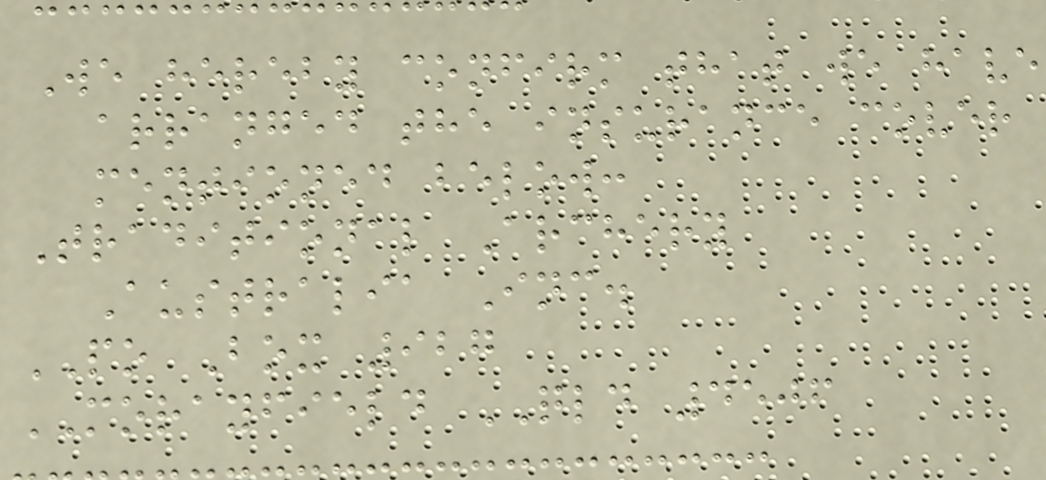We hereby confirm that we have
arranged the insurance cover
mentioned below:
Traditional Archery
Australia Inc.
PO Box 927
MORAYFIELD QLD 4506
